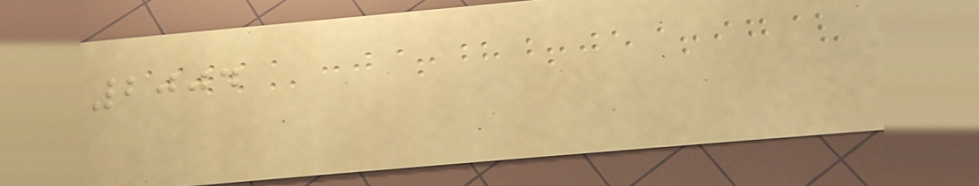2004
